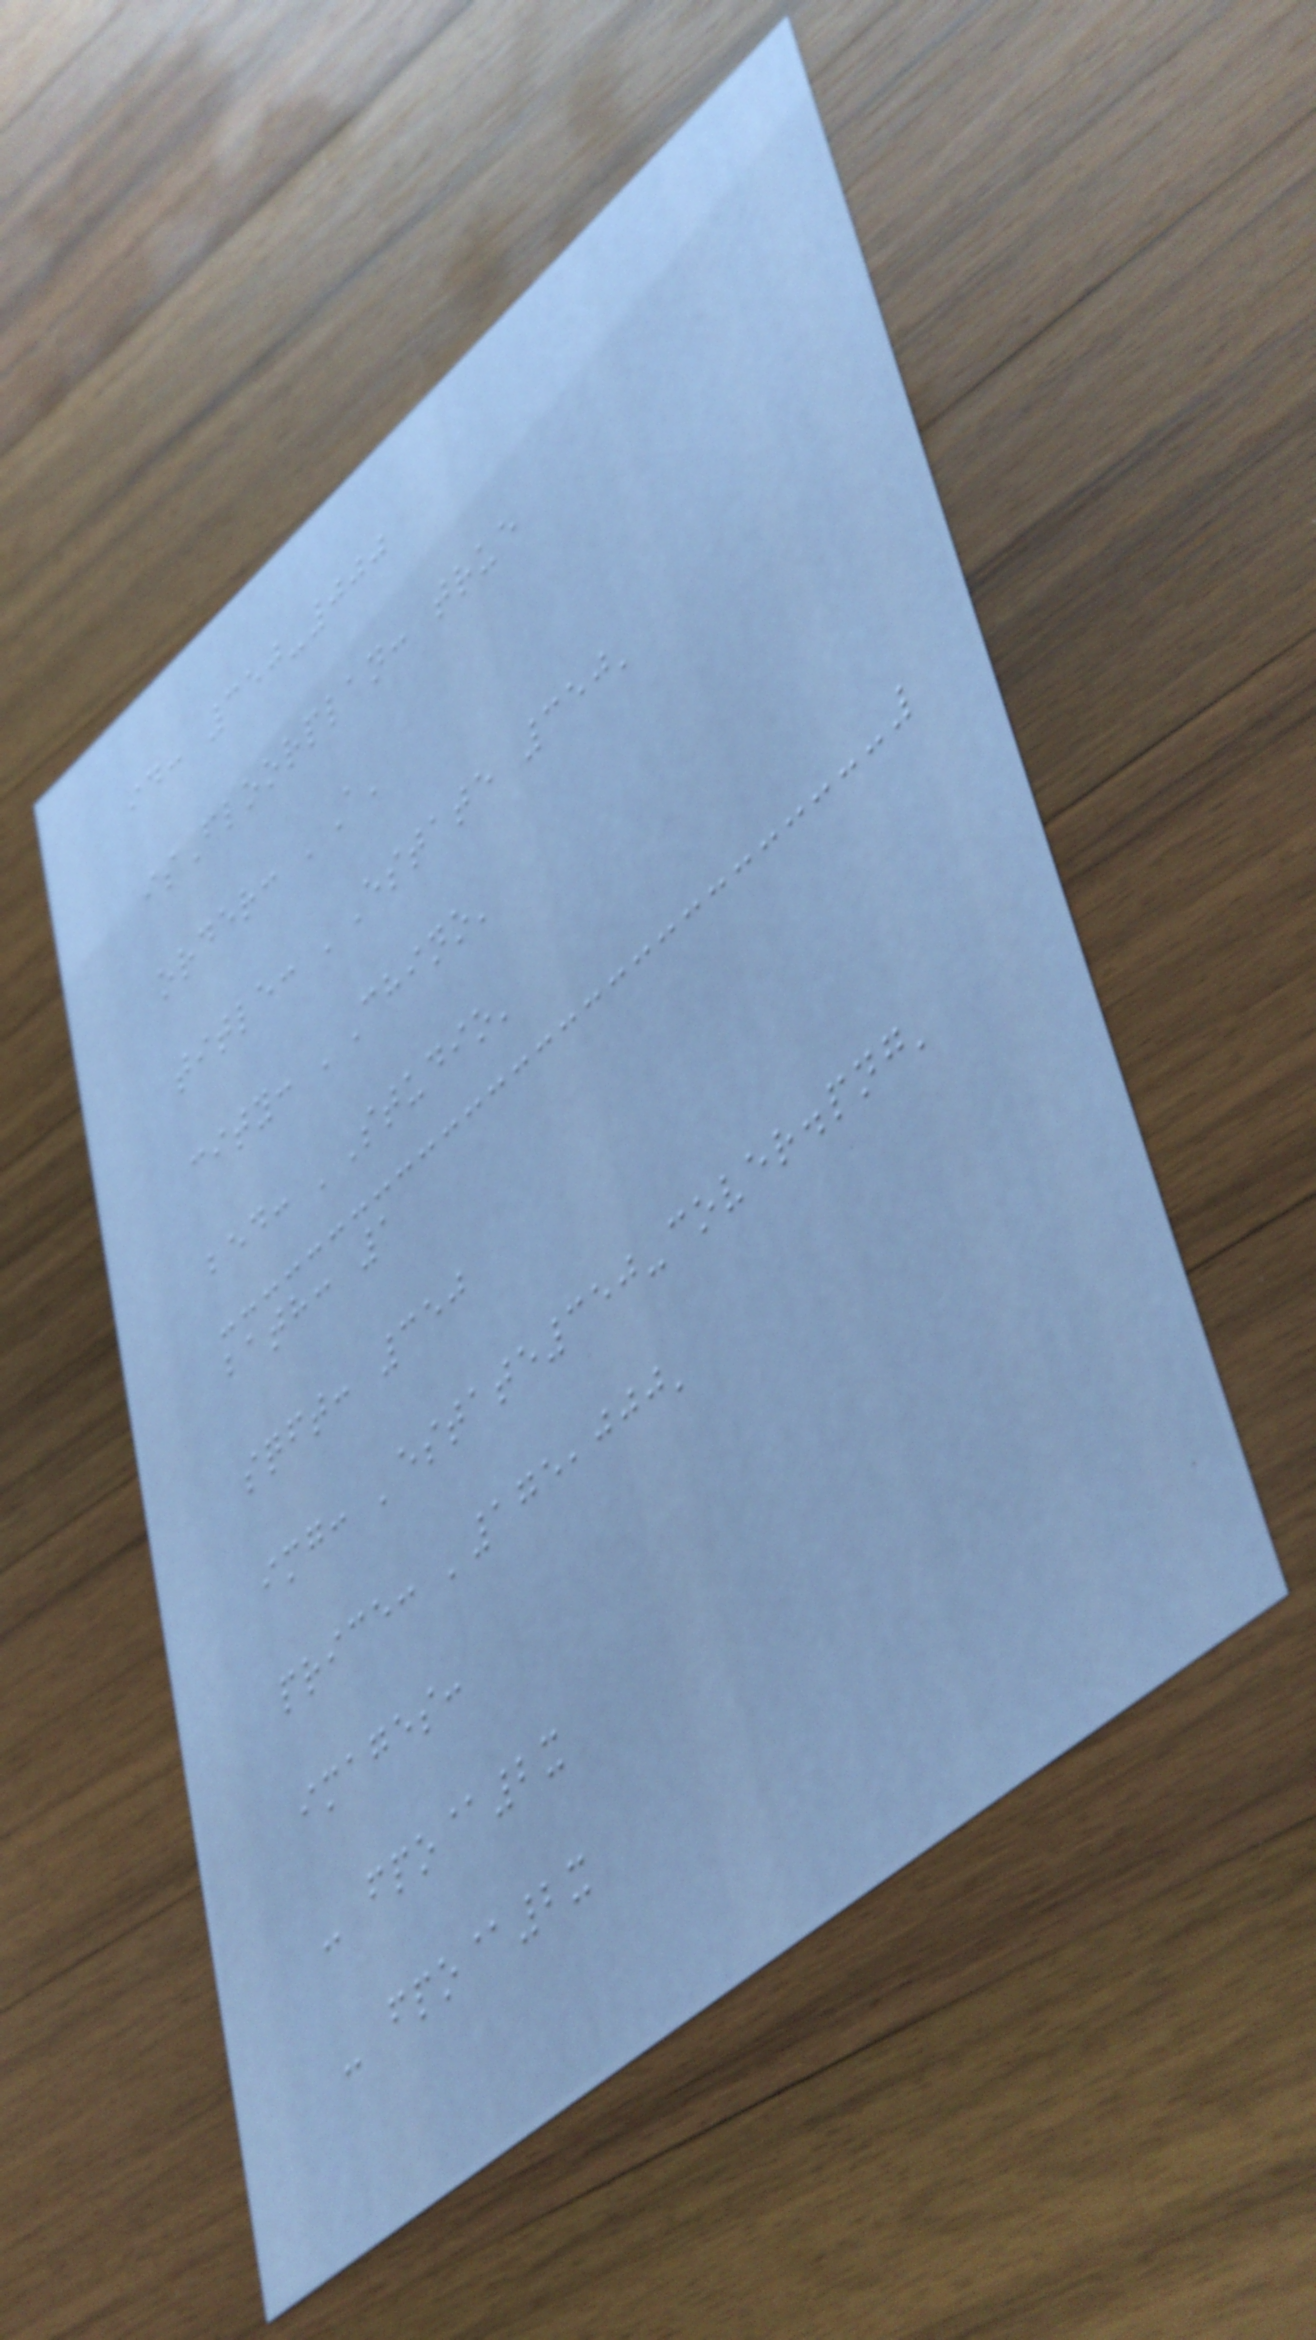id: 350-000
isFloorplan: true
order: 'A'
title: 'Estate 350'
city: 'Chino'
bed: 'Studio'
bath: 1
sqft: 350
img: 'estate350-cover.png'
price: '175,000'
images:
- fpo@2x
- fpo@2x
